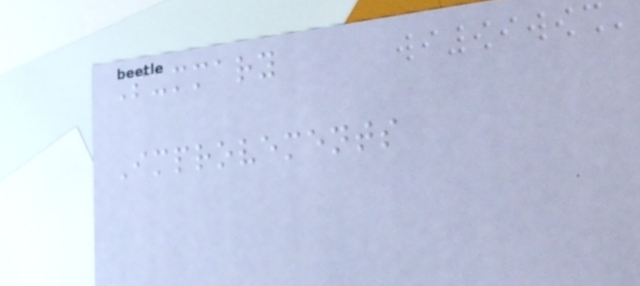Summary
Improvements
